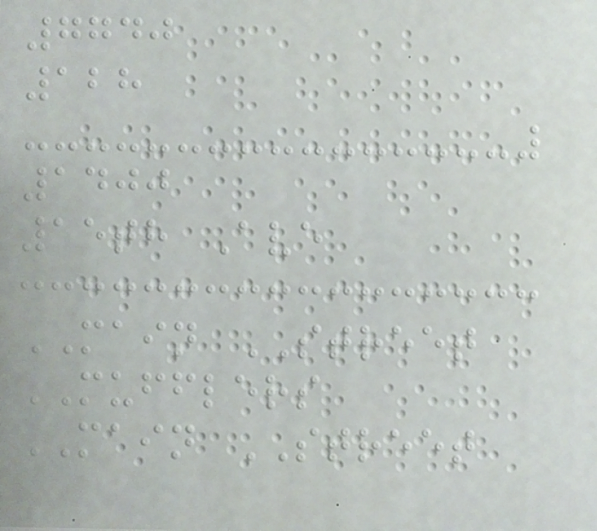7740
128
1400
15th Ave
MAIN STREET
MUFFLERS
MAIN STREET
